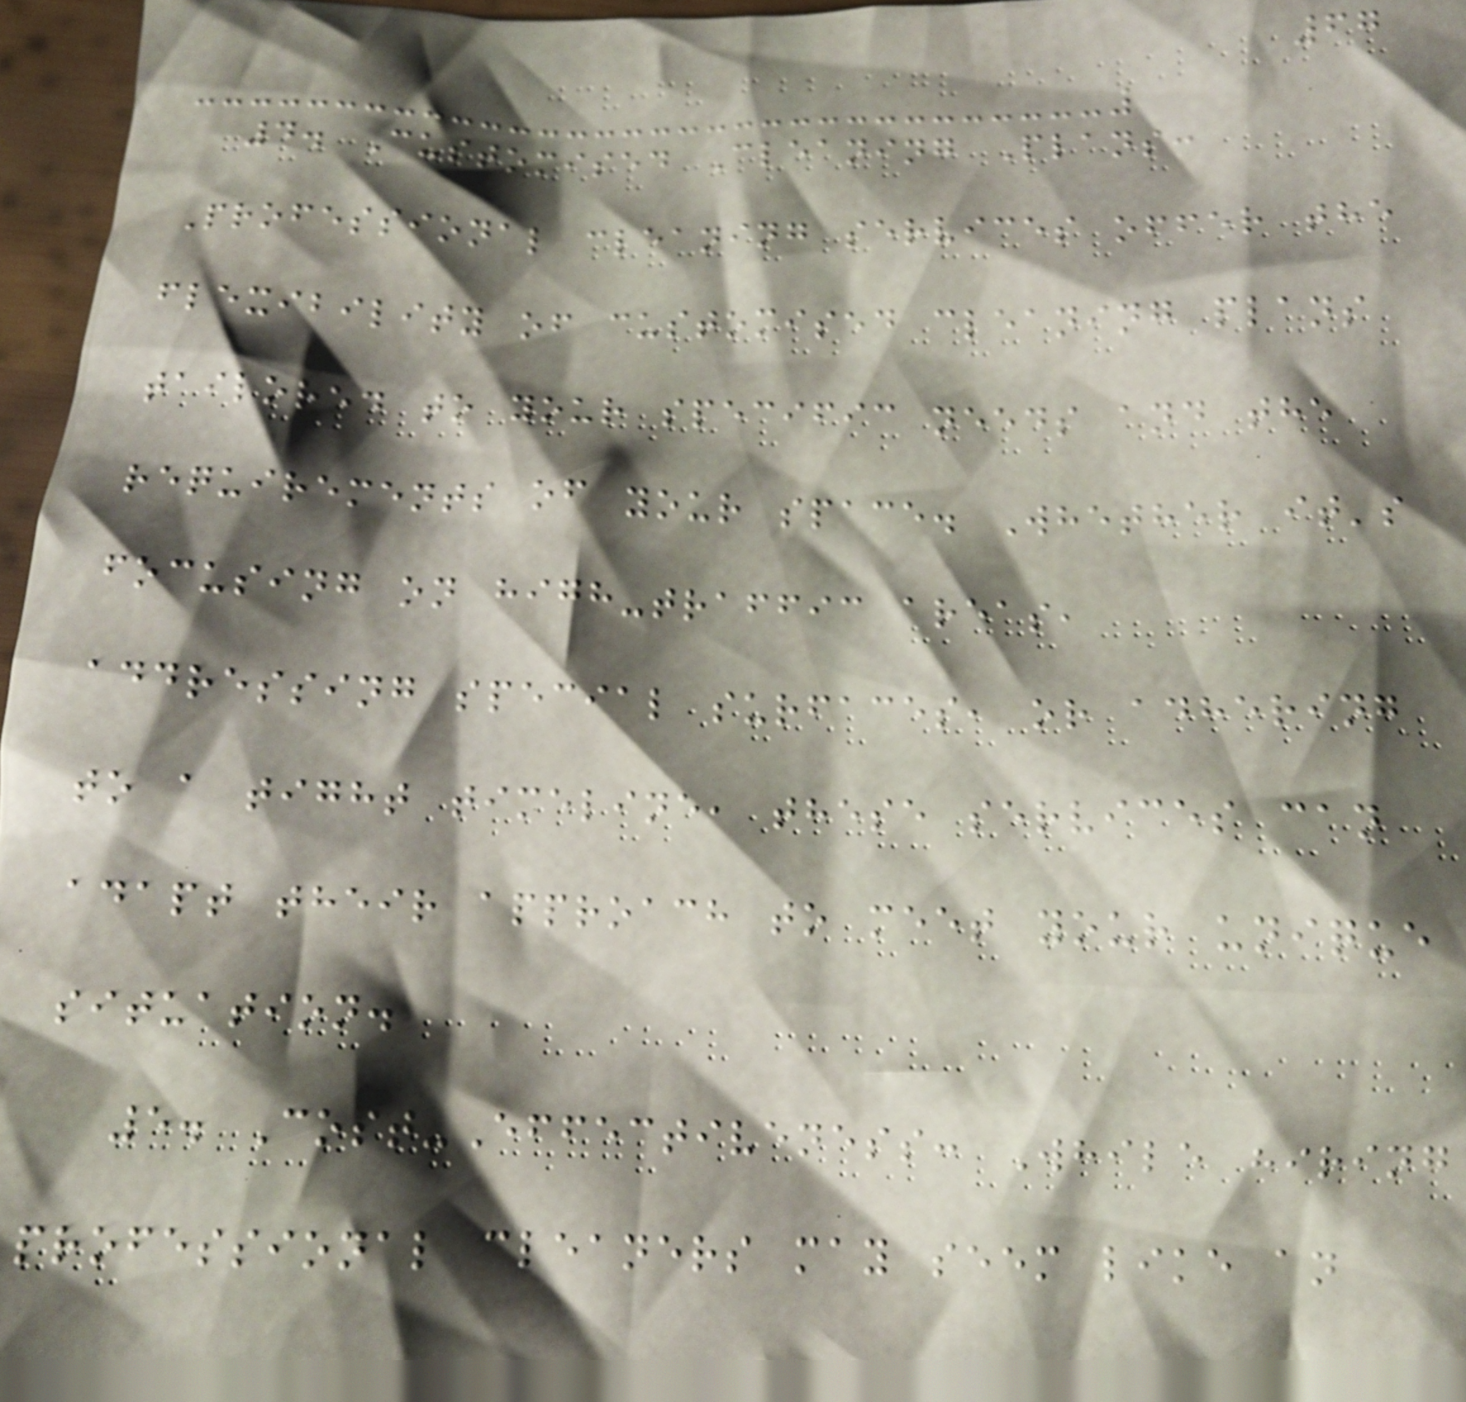67
4. Customised Cleaning Plans:
Professional cleaning services offer the
flexibility of customised cleaning plans
tailored to your specific needs and the
requirements of your space. Whether it's
focusing on high-traffic areas,
addressing special surfaces, or adhering
to a tight timeline, these services can
adapt their approach to meet your unique
situation.
5. Cost-Effectiveness: While hiring
professional cleaners may seem like an
